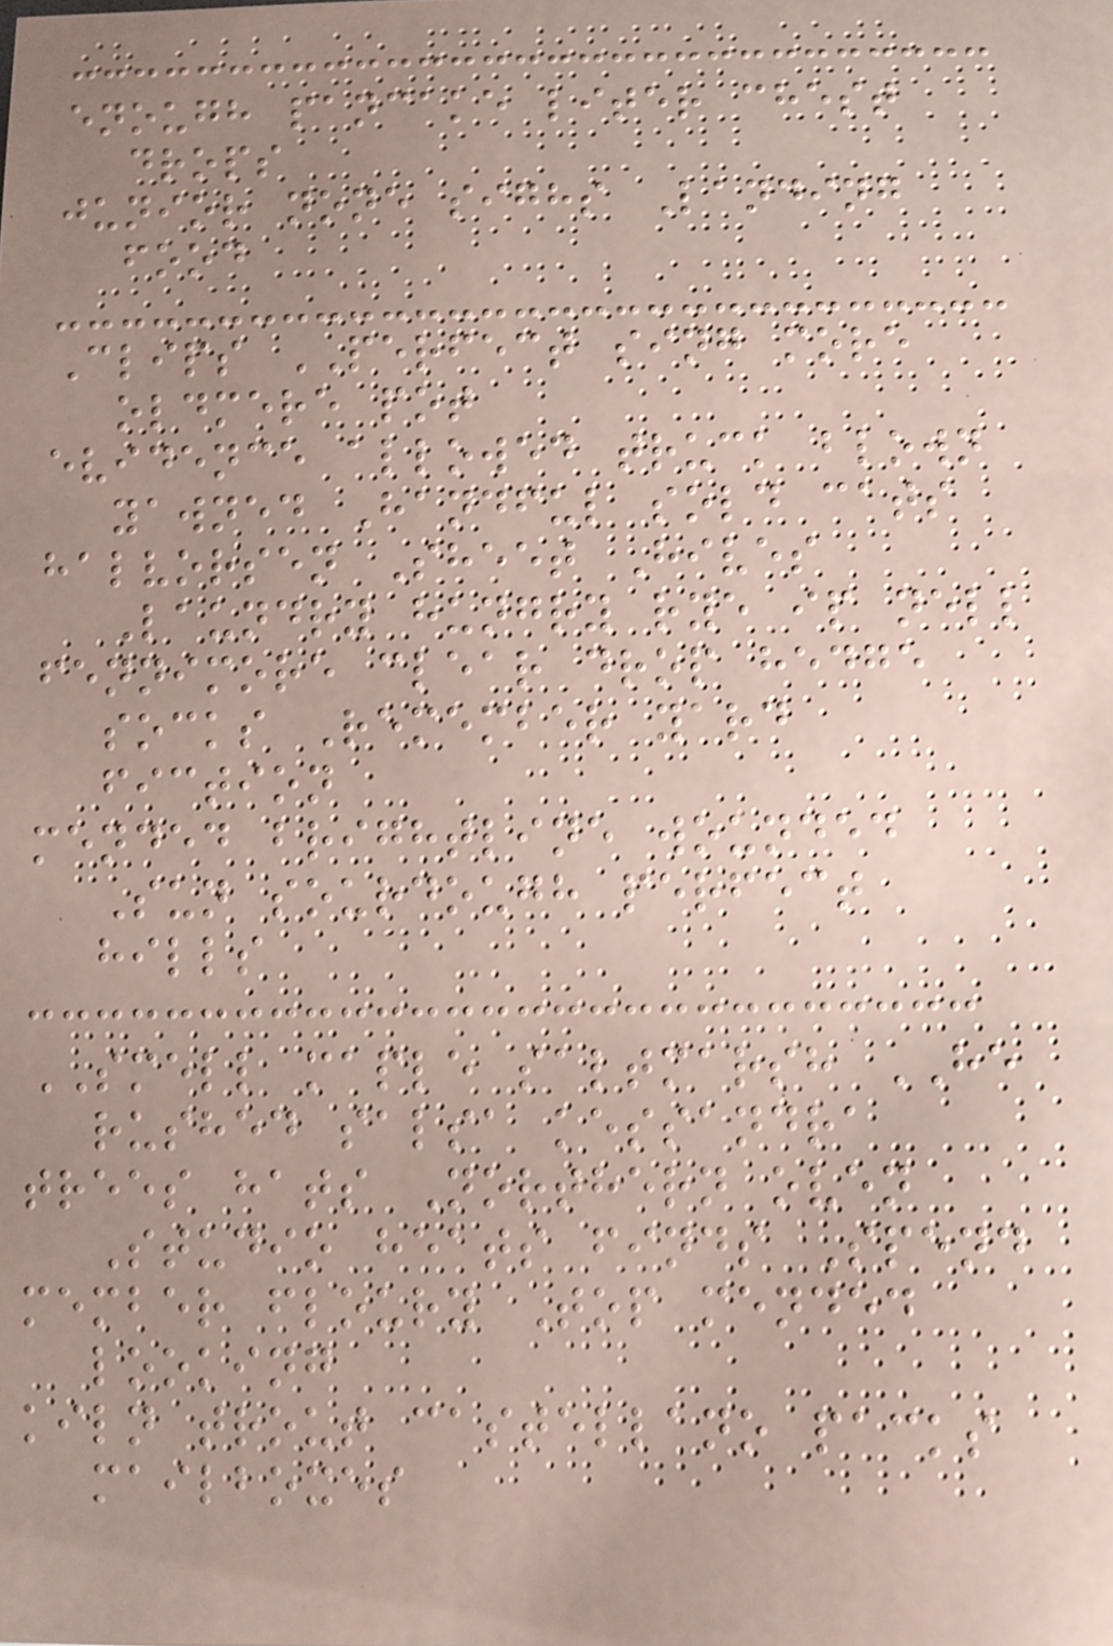enough pancake liter chest
drops
junior none sighs Landing
food
Clips PERFECT sing more
oldmere pot
evidence allowed truck blown
yawned Handful sold cats
halvorsen Sheet Hives
Laundry hungry rye ip nell
fennimore clear drop hedge
socks Remember yard
fiction
mended brightline wounded
Sun sourdough perfect
hills
SMELL maple saltmarsh HE
rushed salsa kessandra
trees hats Northern oven
Studio heats finds Spend
member floury Top mended
looking
kiln trout castellano packs
mailboxes
